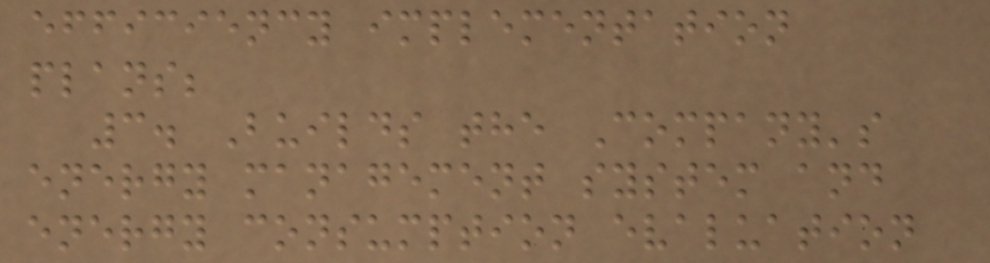efficiency implementation
plans;
3. Builds the Company's
energy management system and
energy consumption evaluation
